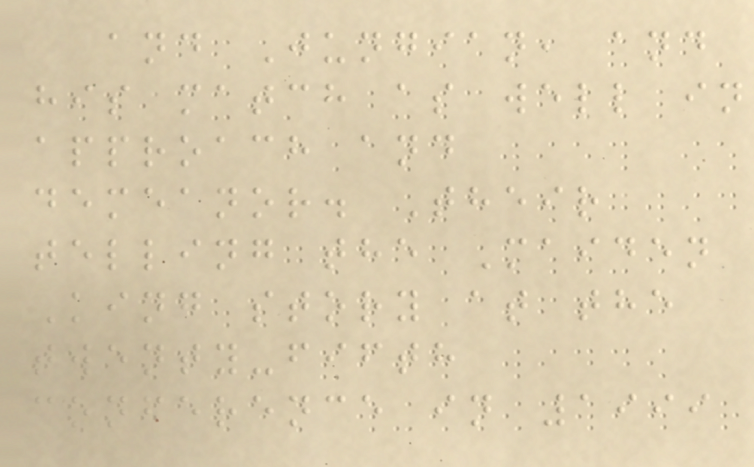and Jungian, and
his match as well in
approach and
demeanor. Their
telling the Maiden
King story at the
twenty-fifth
conference in 1999
